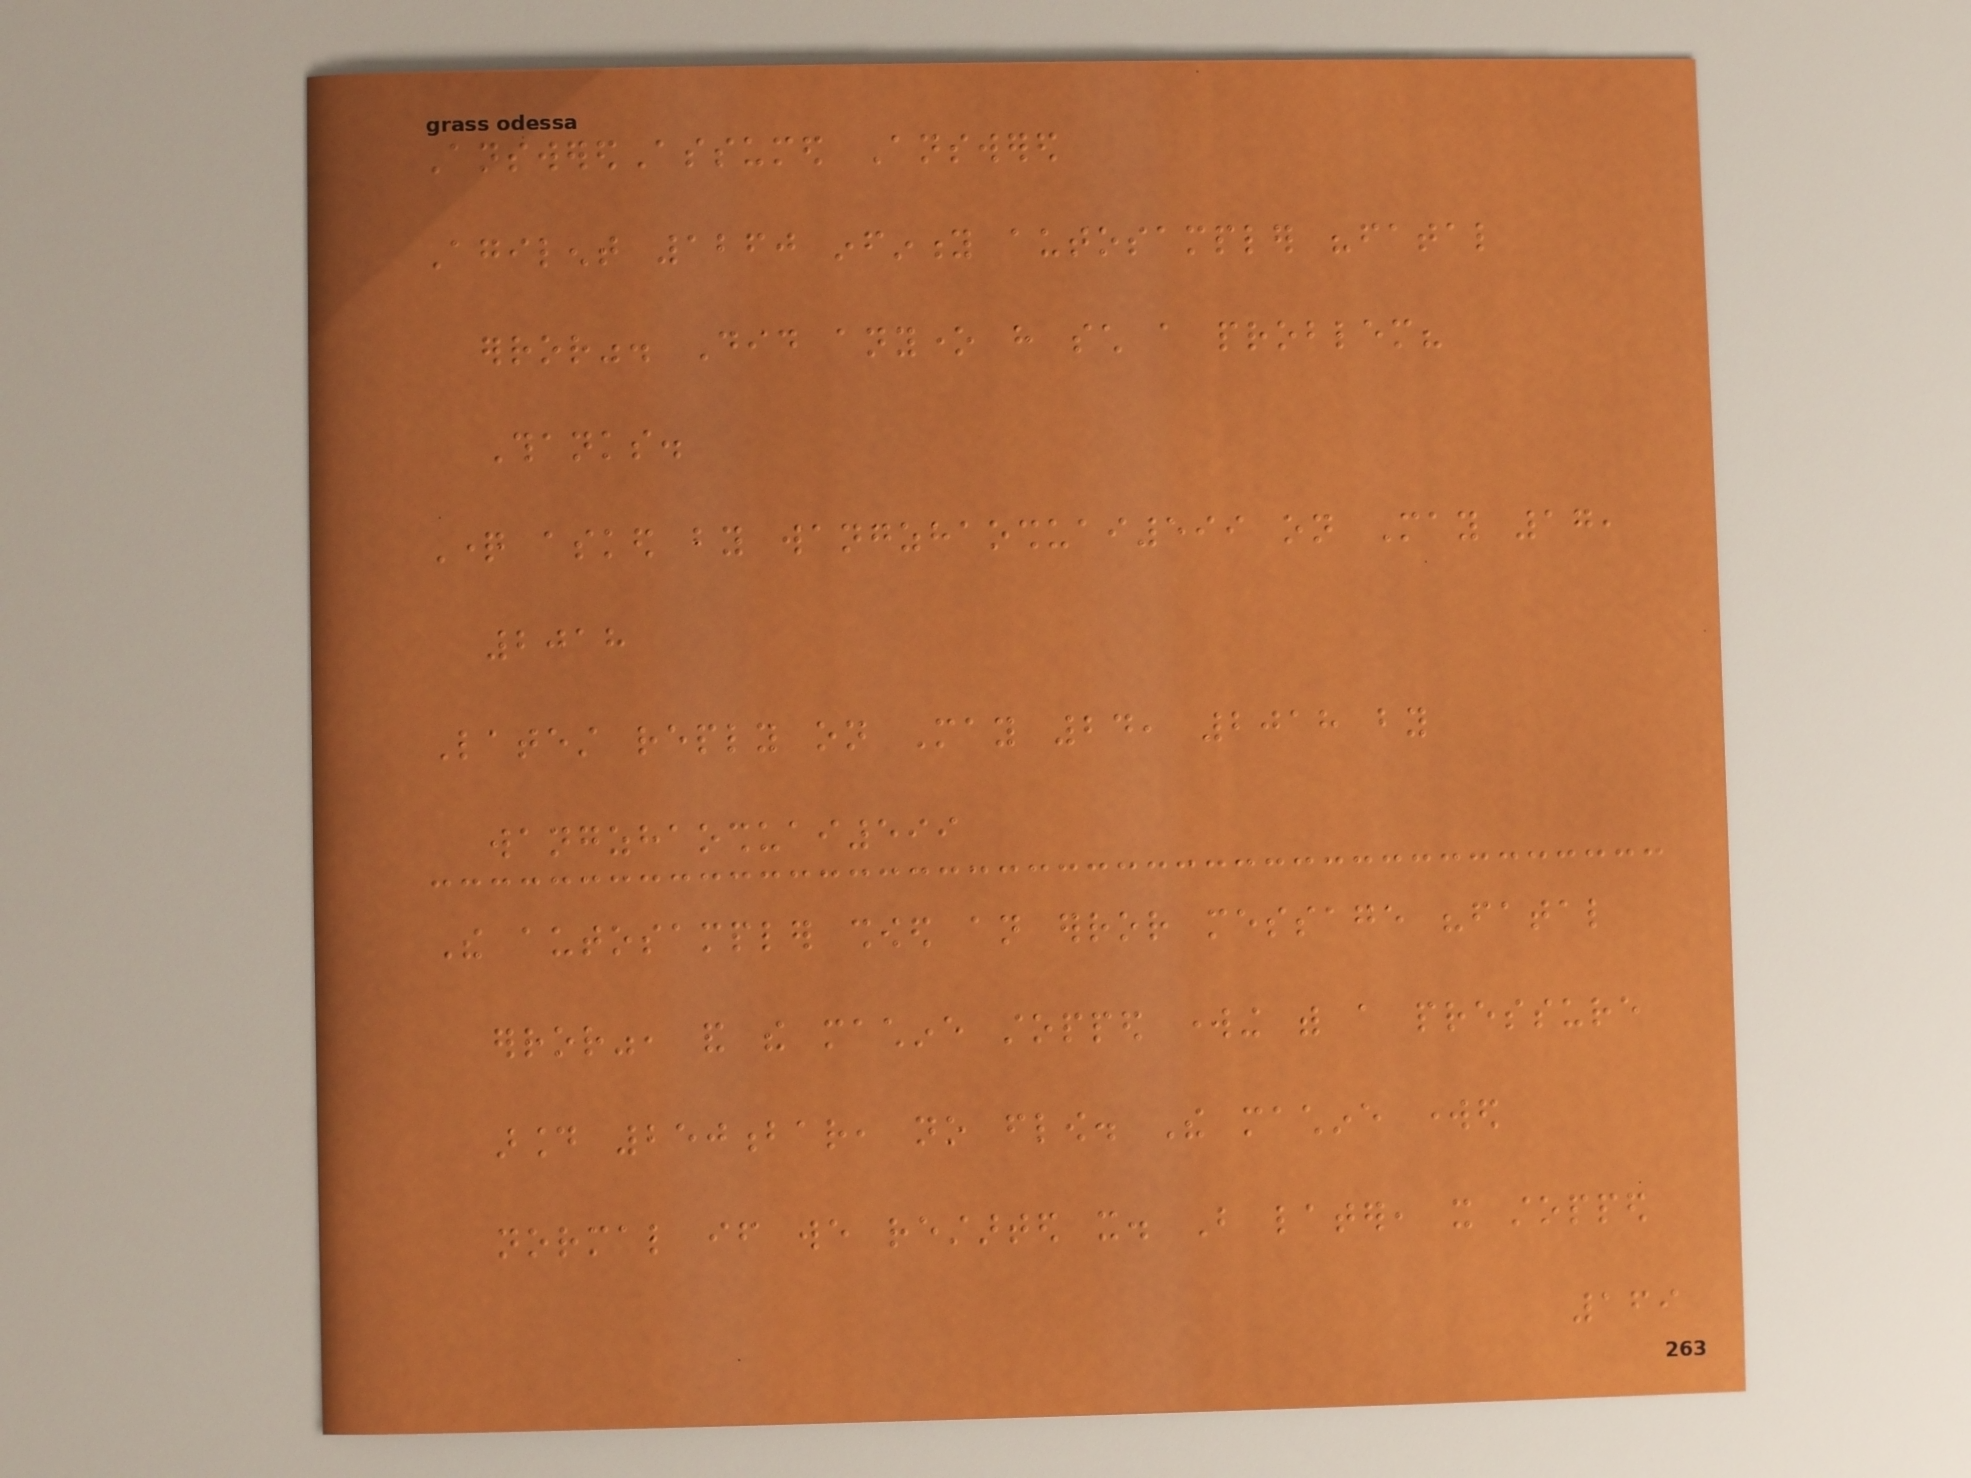AnsweredAssumed Answered
Agilent 1260 infinity autosampler "fatal
error". Did anyone have such a problem?
Thanks.
Question asked by wangzhaoshuai599 on May 17,
2018
Latest reply on May 24, 2018 by
wangzhaoshuai599
The autosampler showed an error message "fatal
error", and the machine stopped working with a pressure
around 250bar, no flow. The machine worked
normal if we restarted it. But later, it stopped
169
